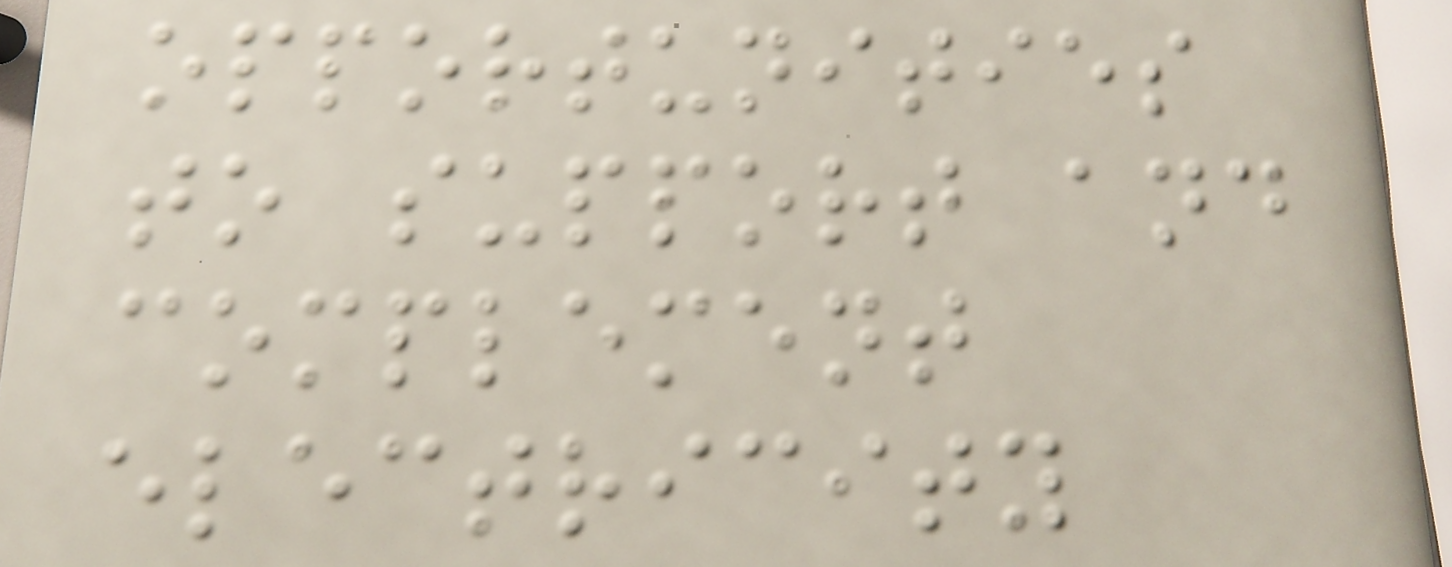opportunities
to support and
complement
electricity
